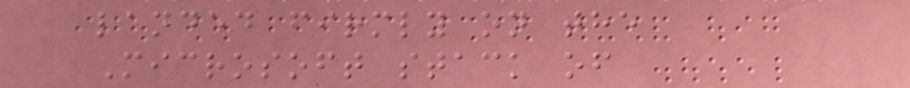landed firmly on the
Microsoft stack of
